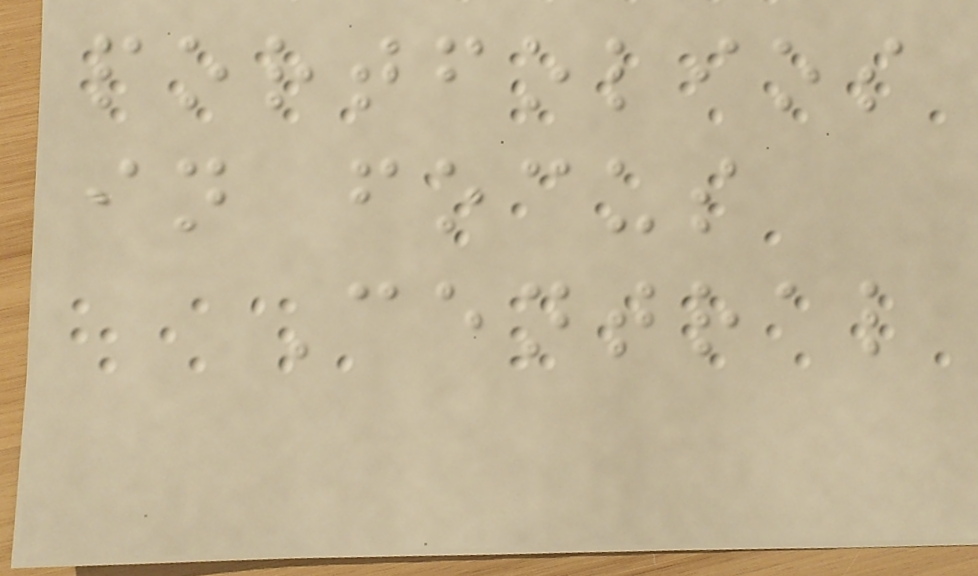portfolios
in focus
Central
